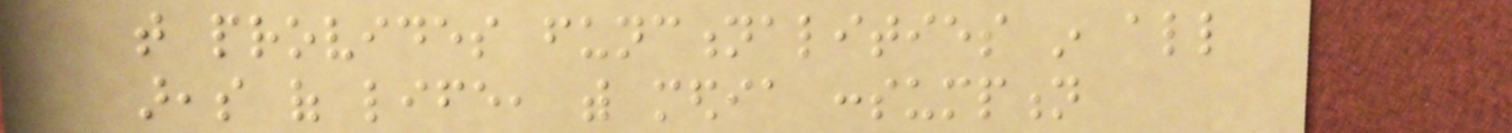that provides functionalities in all
areas of life, with media consumption
